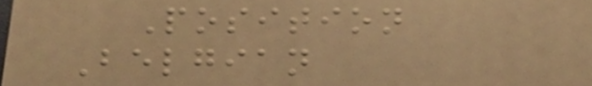Position
Belgian
